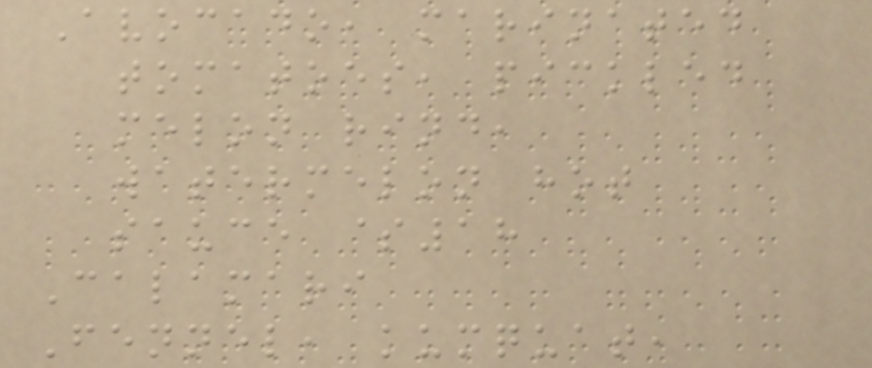Avocado, marinated
tomatoes, pickled
melon rind,
watermelon hot
sauce $18
Calamari
Fennel, kumquat,
